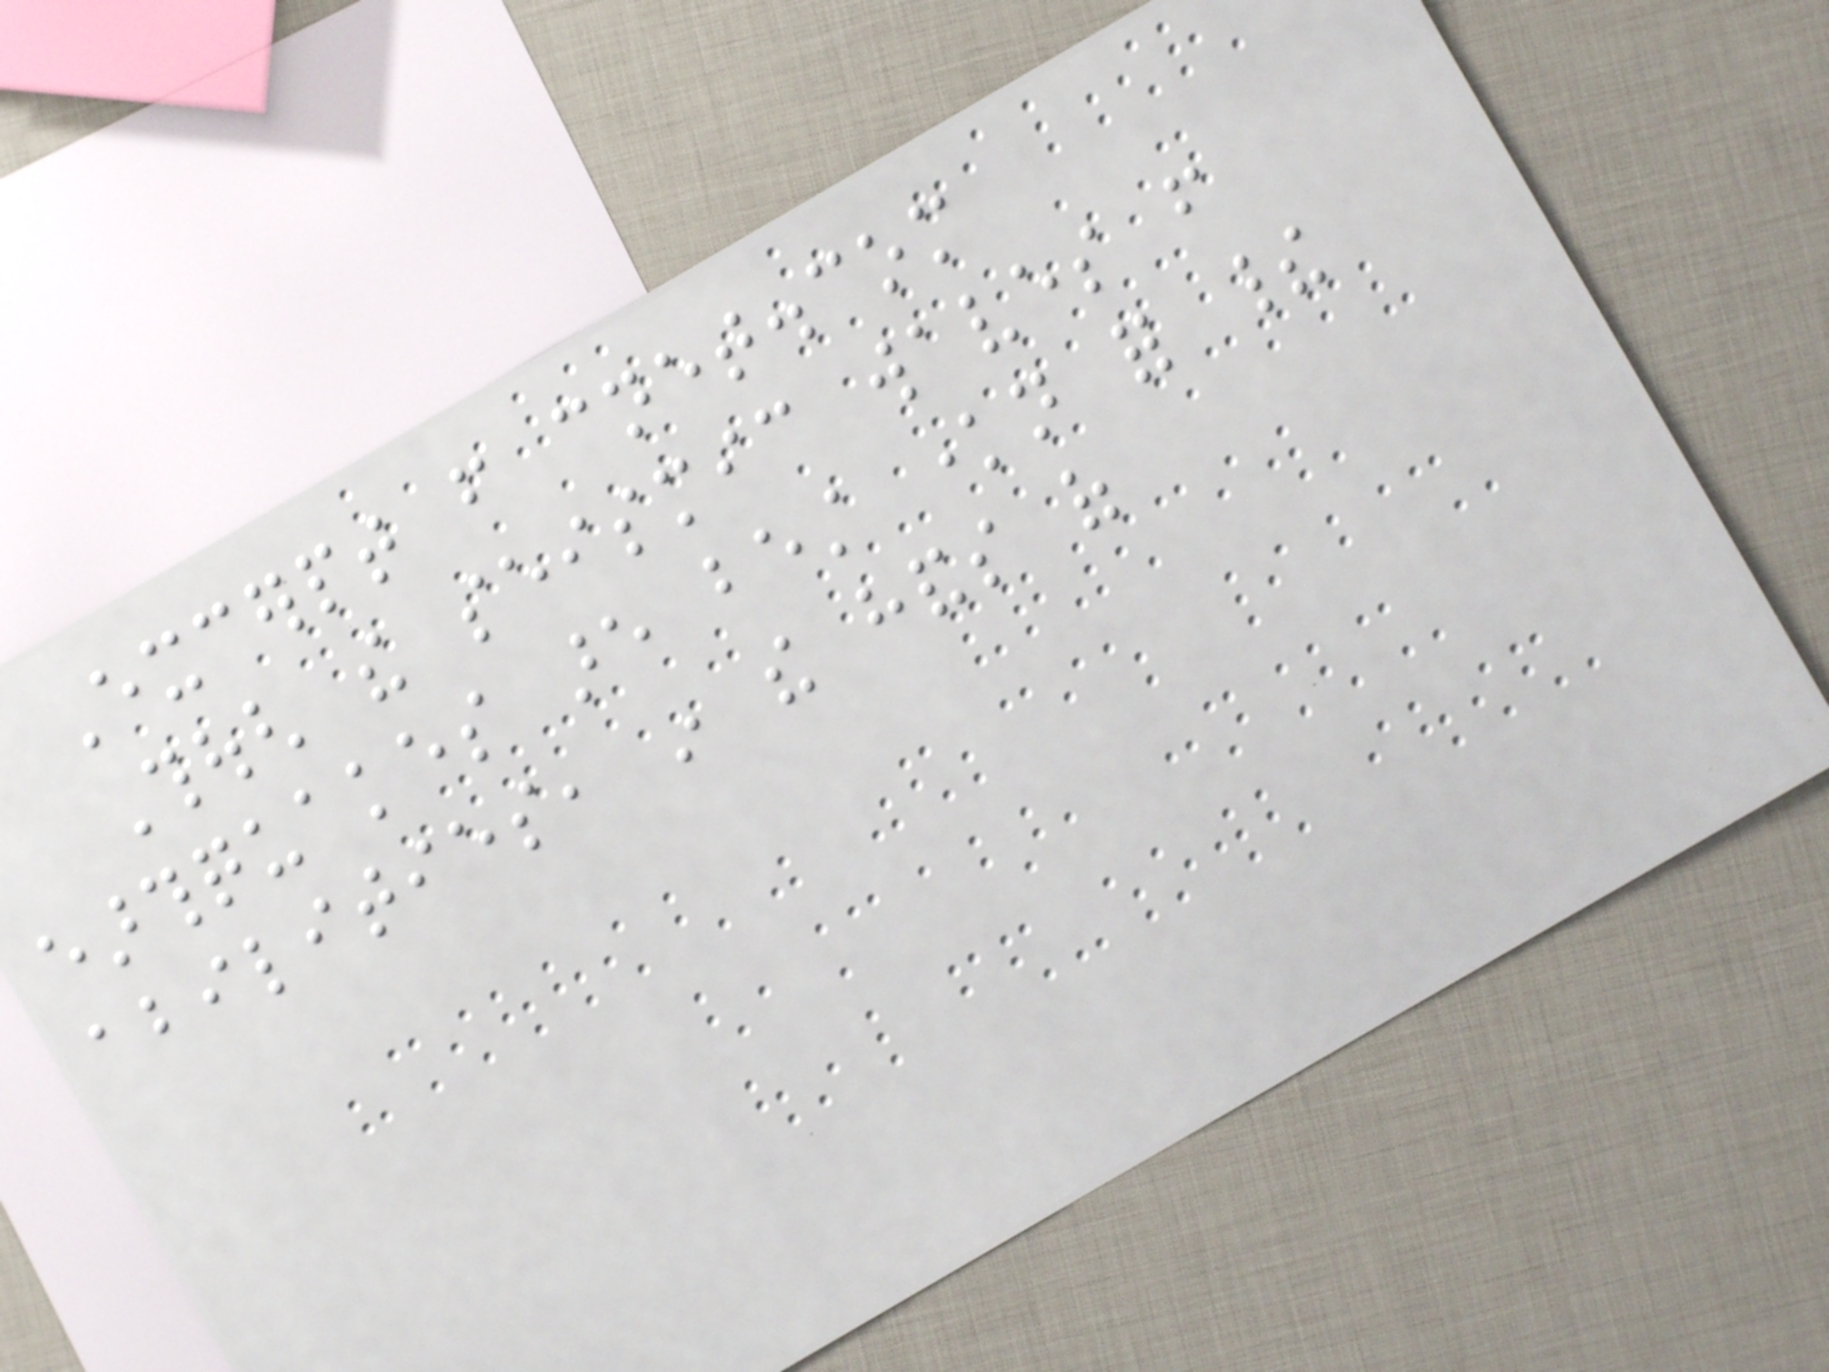Excerpt from cnet.com
Though the seismic waves from
earthquakes are best known for their
abilities, in the hands of
